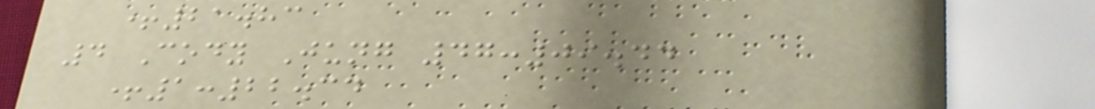+21.83
4 Cody Jung 47:09.44
+1:22.34
